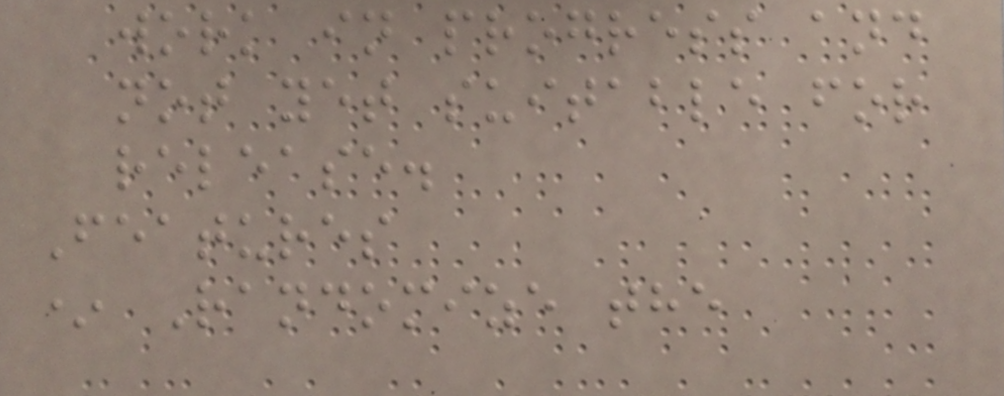work in progress and
not yet suitable for
release.
Features
* Randomize the
